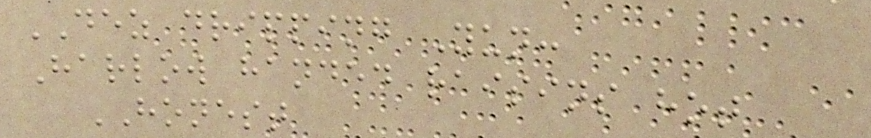DEZ dripping Yun:
Harlow handed raisins hot
HONEST
